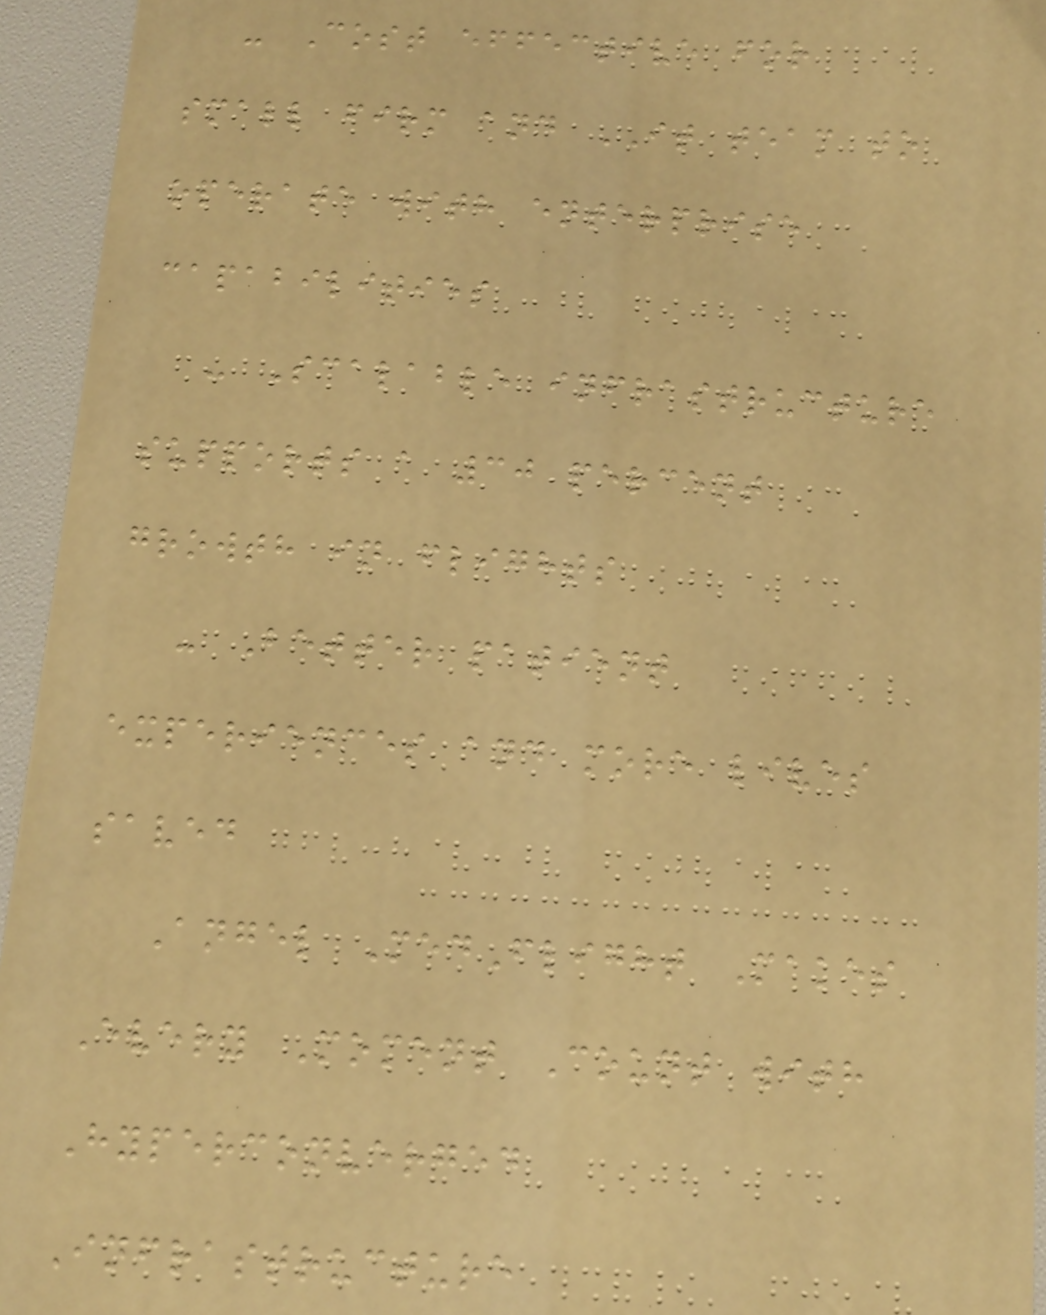- Cost effective for
small firm and IT team to
operate with enterprise
capabilities
- Scalable infrastructure
supports a 30 percent
growth in flights
- Better patient
experiences and more lives
saved
Angel MedFlight Makes
Every Moment Count with
Hyperconverged
Infrastructure
